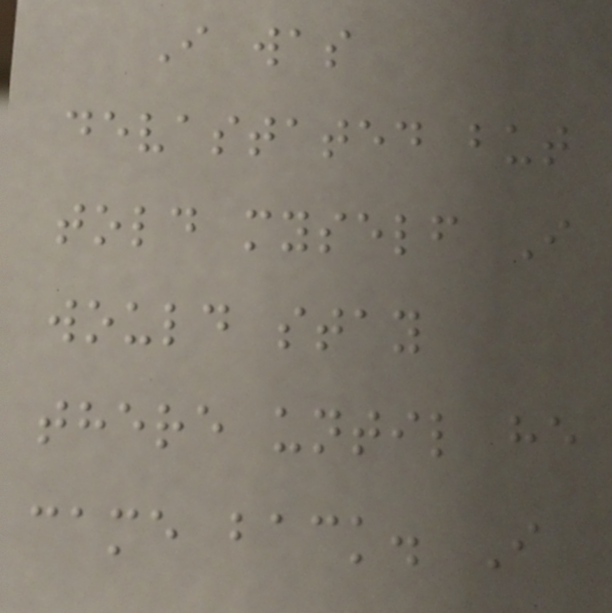I was
devastated but
told myself I
would stay
there until he
came back. I
